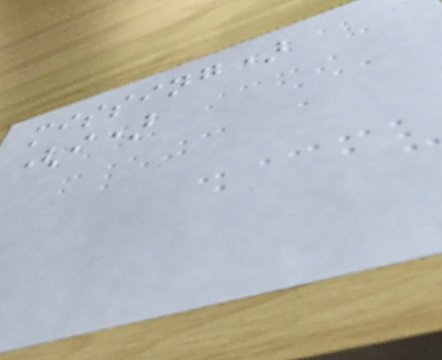missing)
(i)
